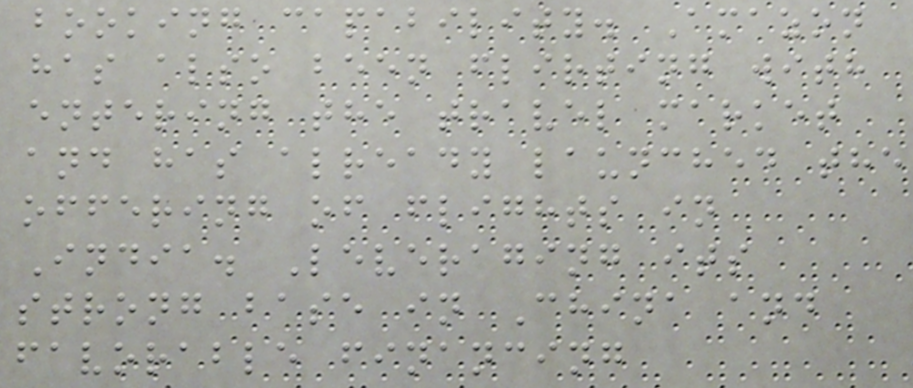booking capability. Amazon
has also been flirting with
entering the travel market
and has already launched the
offering of flights in
India. Leveraging its
strong base in China and
favorable financing
